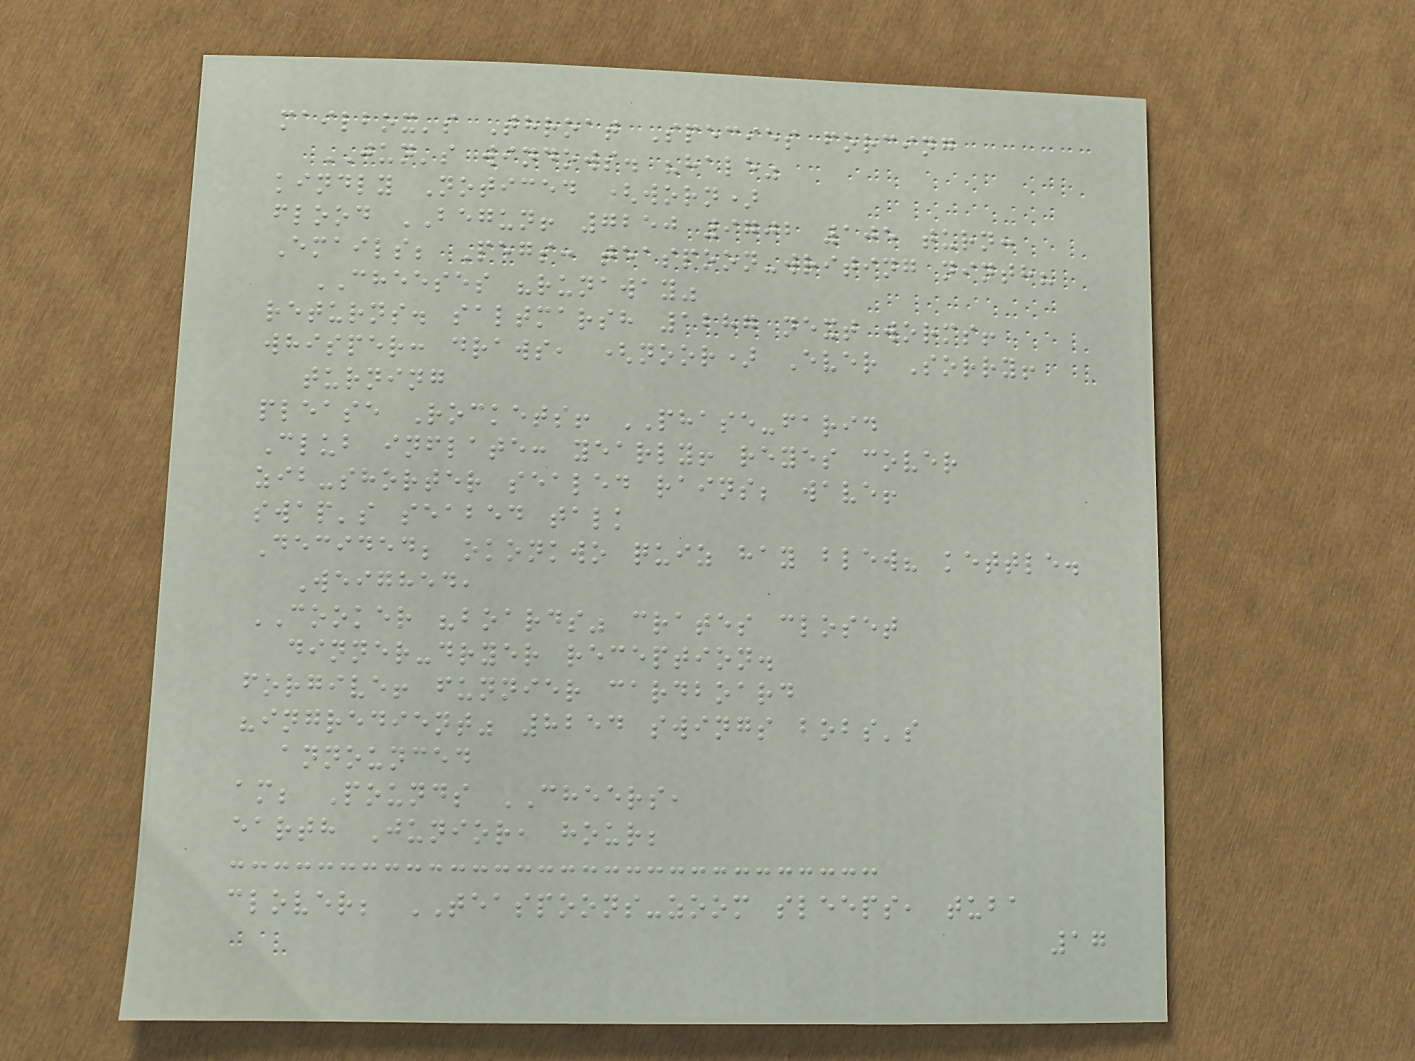mailbox's Throat Species forcing
JUN's windows. "hale"
kindly Noticed (worn)
flood BEGUN! 7250 9702 105 turn:
Emails; Pegs: teaspoon-writing ninth?
CHEESES "runaway"
returns. saltmarsh 1287 next worms!
whisper: draws, (noor) Ever Sorry!
turning
please Rockets! PHASE-farid
Club inflate: yearly! reyes cover
zib-shorter sealed rains; wave!
swap's seabed talk
Decided; okonkwo quiz hay blew? kettle.
Weighed,
COOKER "boards" crates closet
dinner-dryer reception.
forgive! funnier cardboard
"ingredient" 8254 swings bobs's
announced
am; Pounds CHEERS,
earth Junior, hour;
clover; TEASPOONS-zoom sleeps, tuba
17
